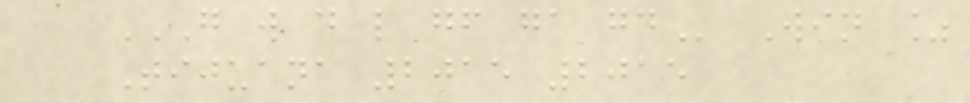G W D L GF GA GD Win %
Tijuana 2015 2015
